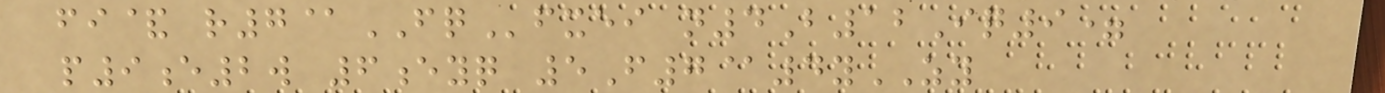fi& r7@FQfxei n4B12Iq9=
p9e2w 6eyq 5F7@4yZY
